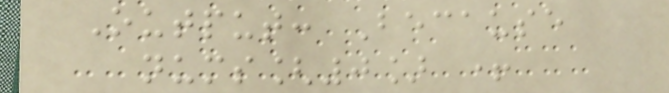Output: Because
nums[0] +
